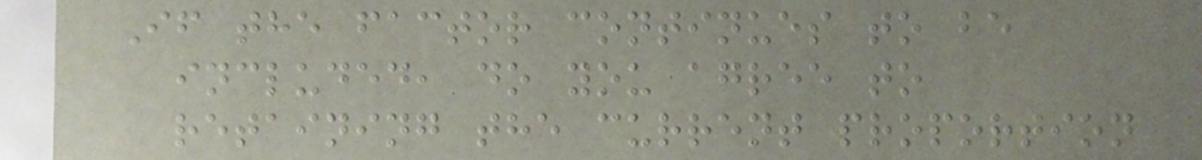If the factor continues to be
included, do you agree to
retaining the current proportion
